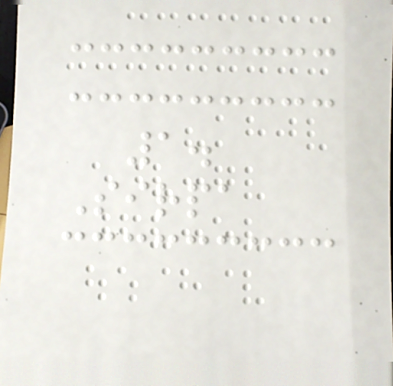1.
Sirpa
